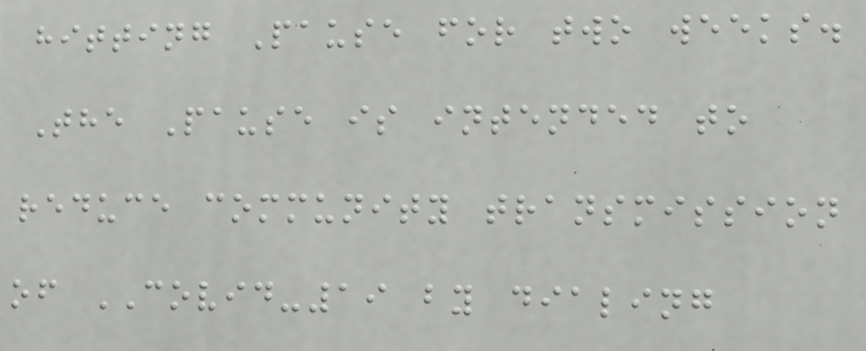hitting Pause for two weeks.
The Pause is intended to
reduce community transmission
of COVID-19 by dialing
